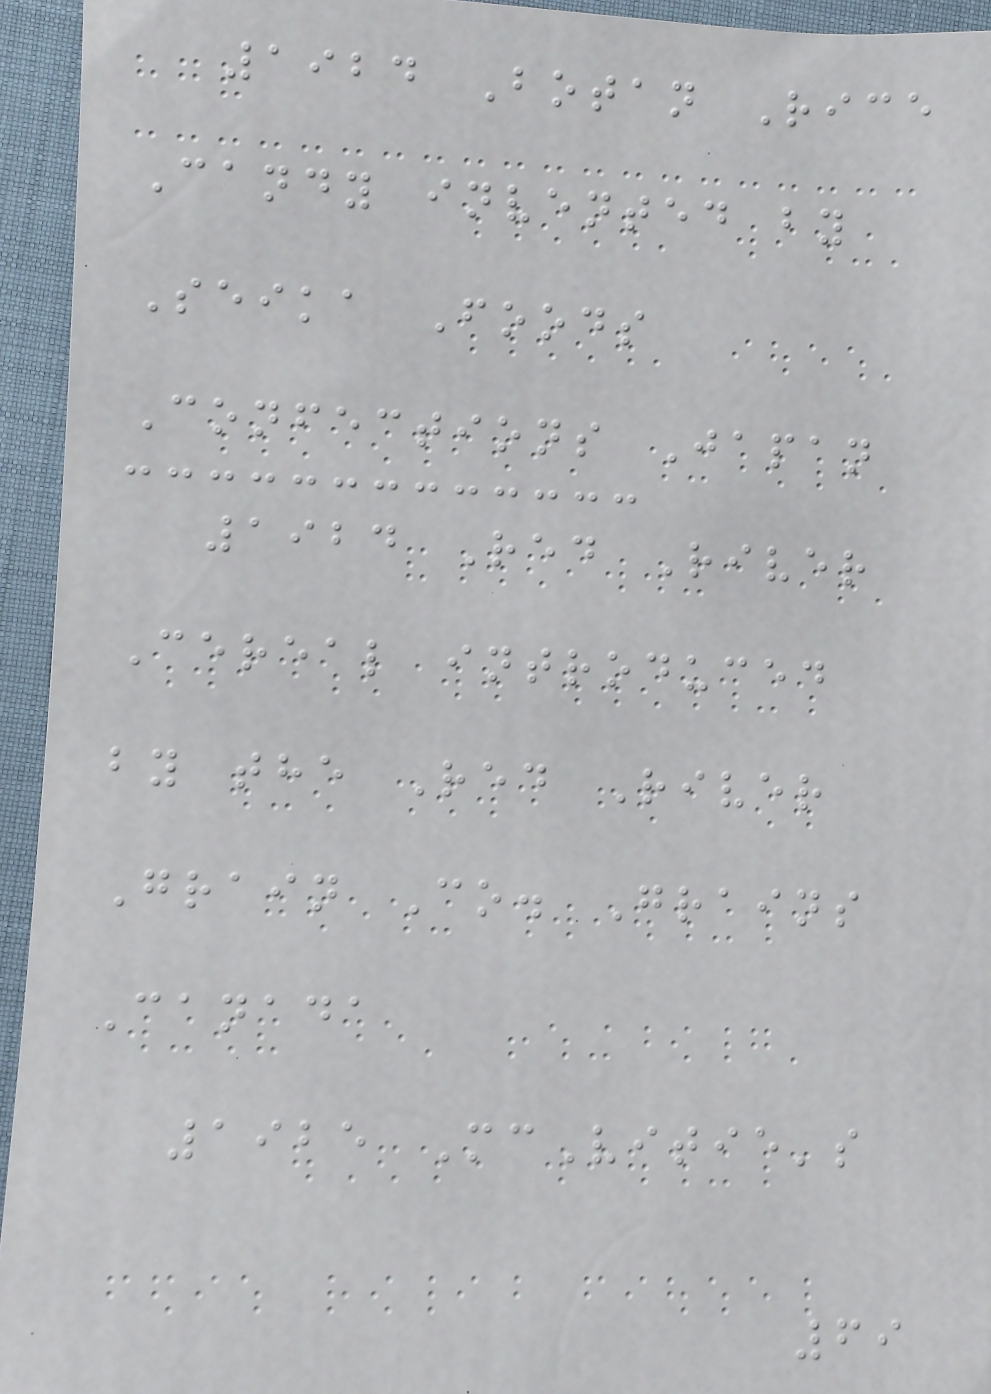1924 Botan Rice
Candy invented by
Seika Foods
Confections Japan
1924 Red River
Cereal introduced
by the Red River
Grain Co. Grains
Canada
1925 McVitie's
69
